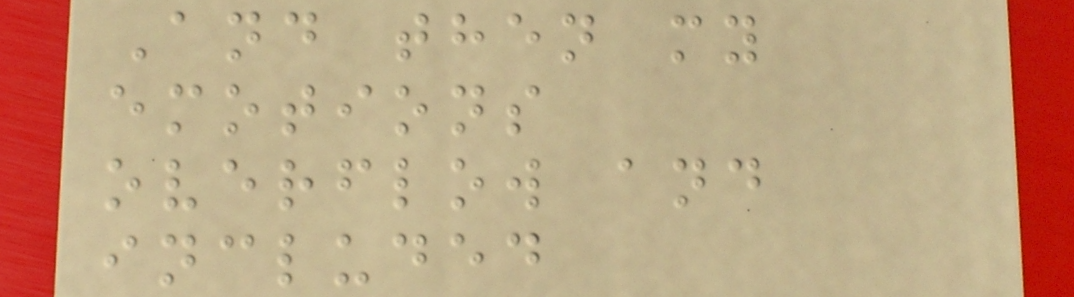And then my
emotions
overflow and
included
